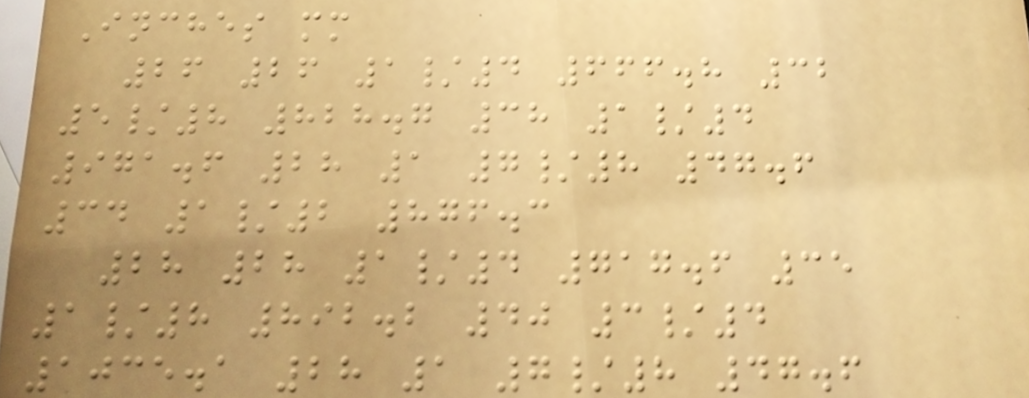Inches mm
26 26 1/4 666.8 32
5/8 828.7 38 1/4
971.6 28 1 7/8 47.6
34 1/2 876.3
28 28 1/4 717.6 35
1/8 892.2 40 3/4
1035.1 28 1 7/8 47.6
